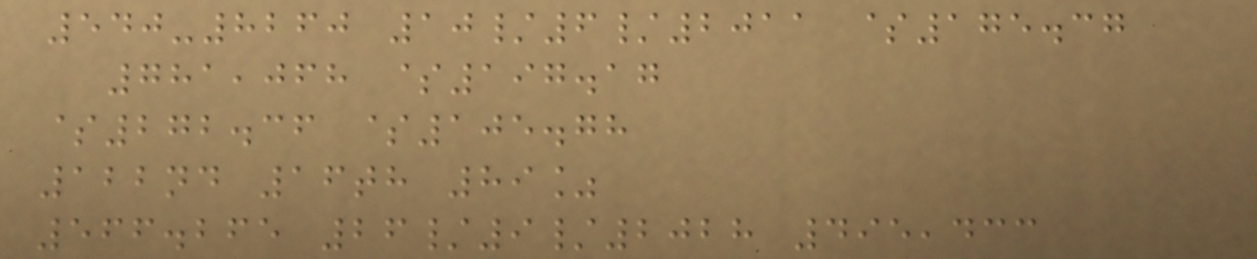540-8260 10/6/2011 $175.37
781,068 $197.17
$272.36 $105.78
122nd 16th 89%
566.265 26/9/2028 495,433
